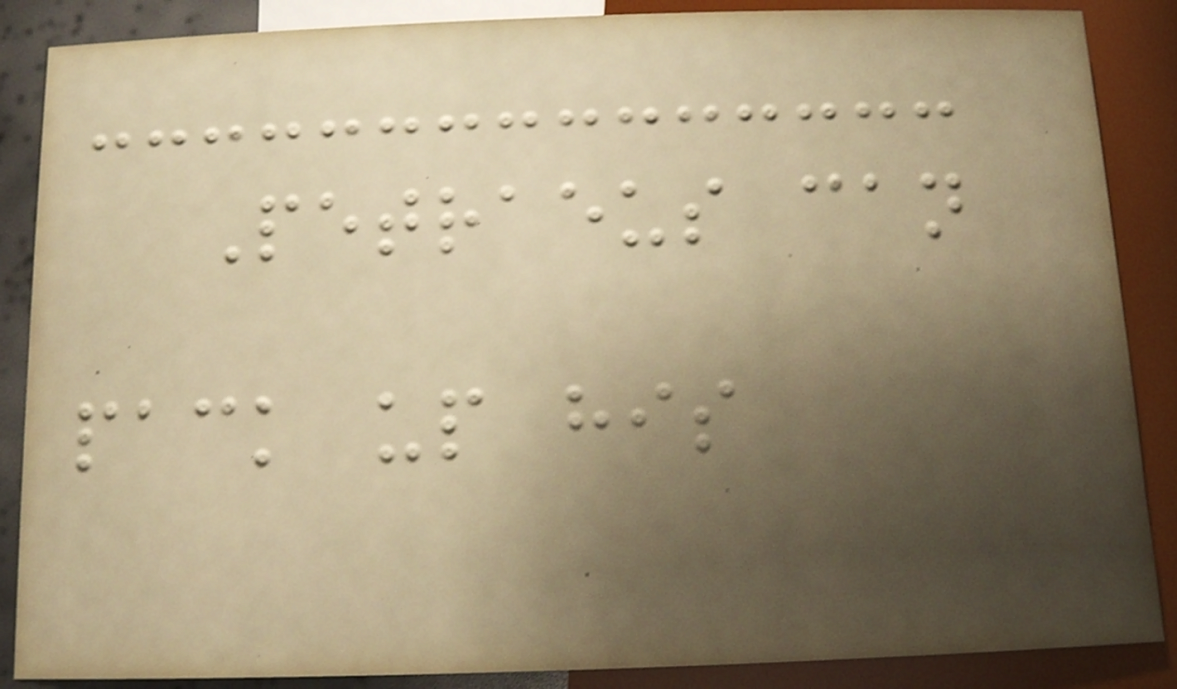Petraeus can
pack up his
